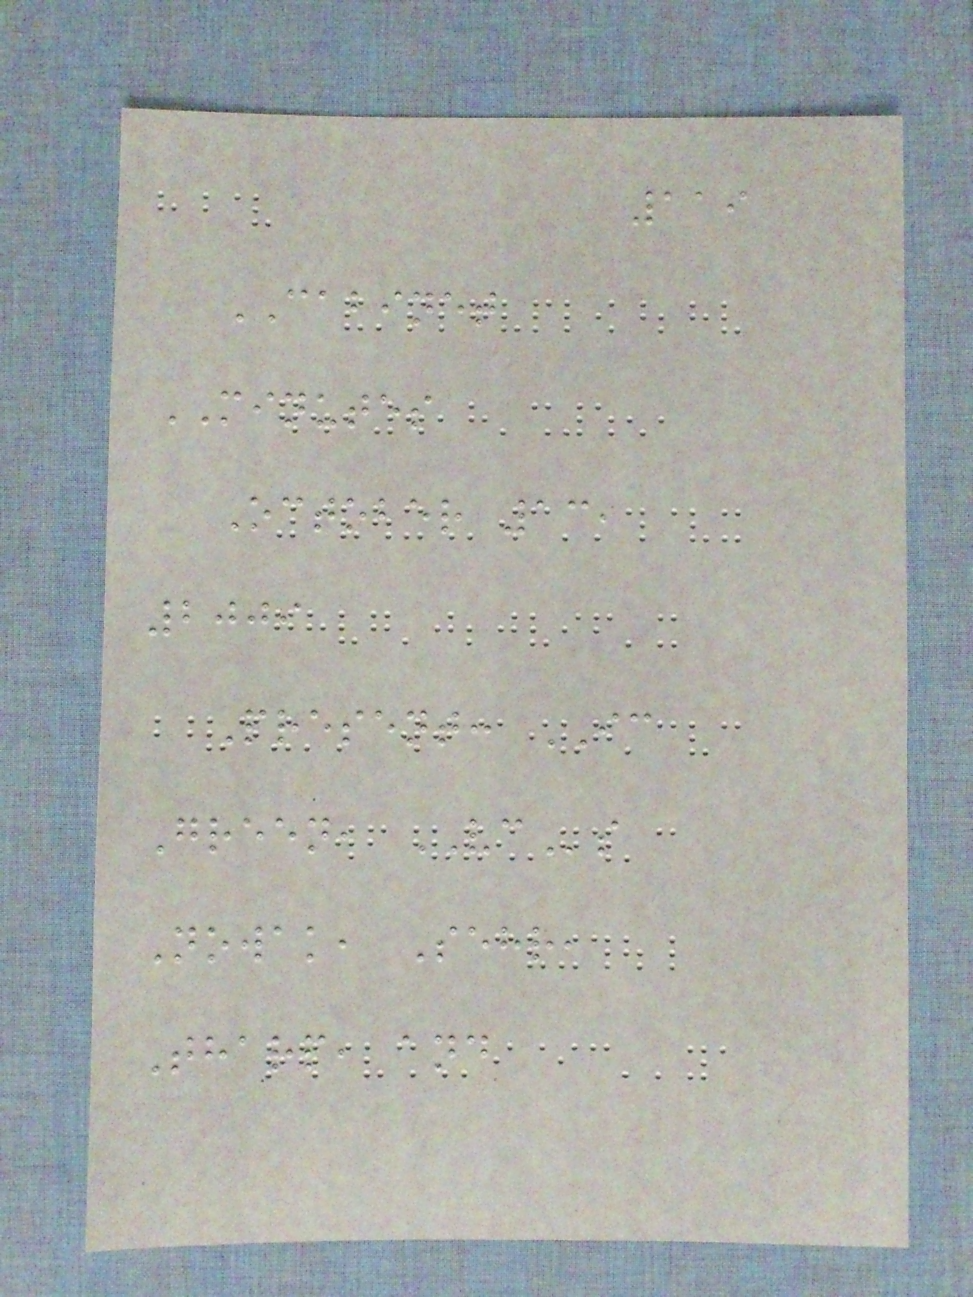119
CABINET
MINUTES
October 13,
2009
Present: IC
Green, VCs
Nowak, Sehr,
Tharp, and
